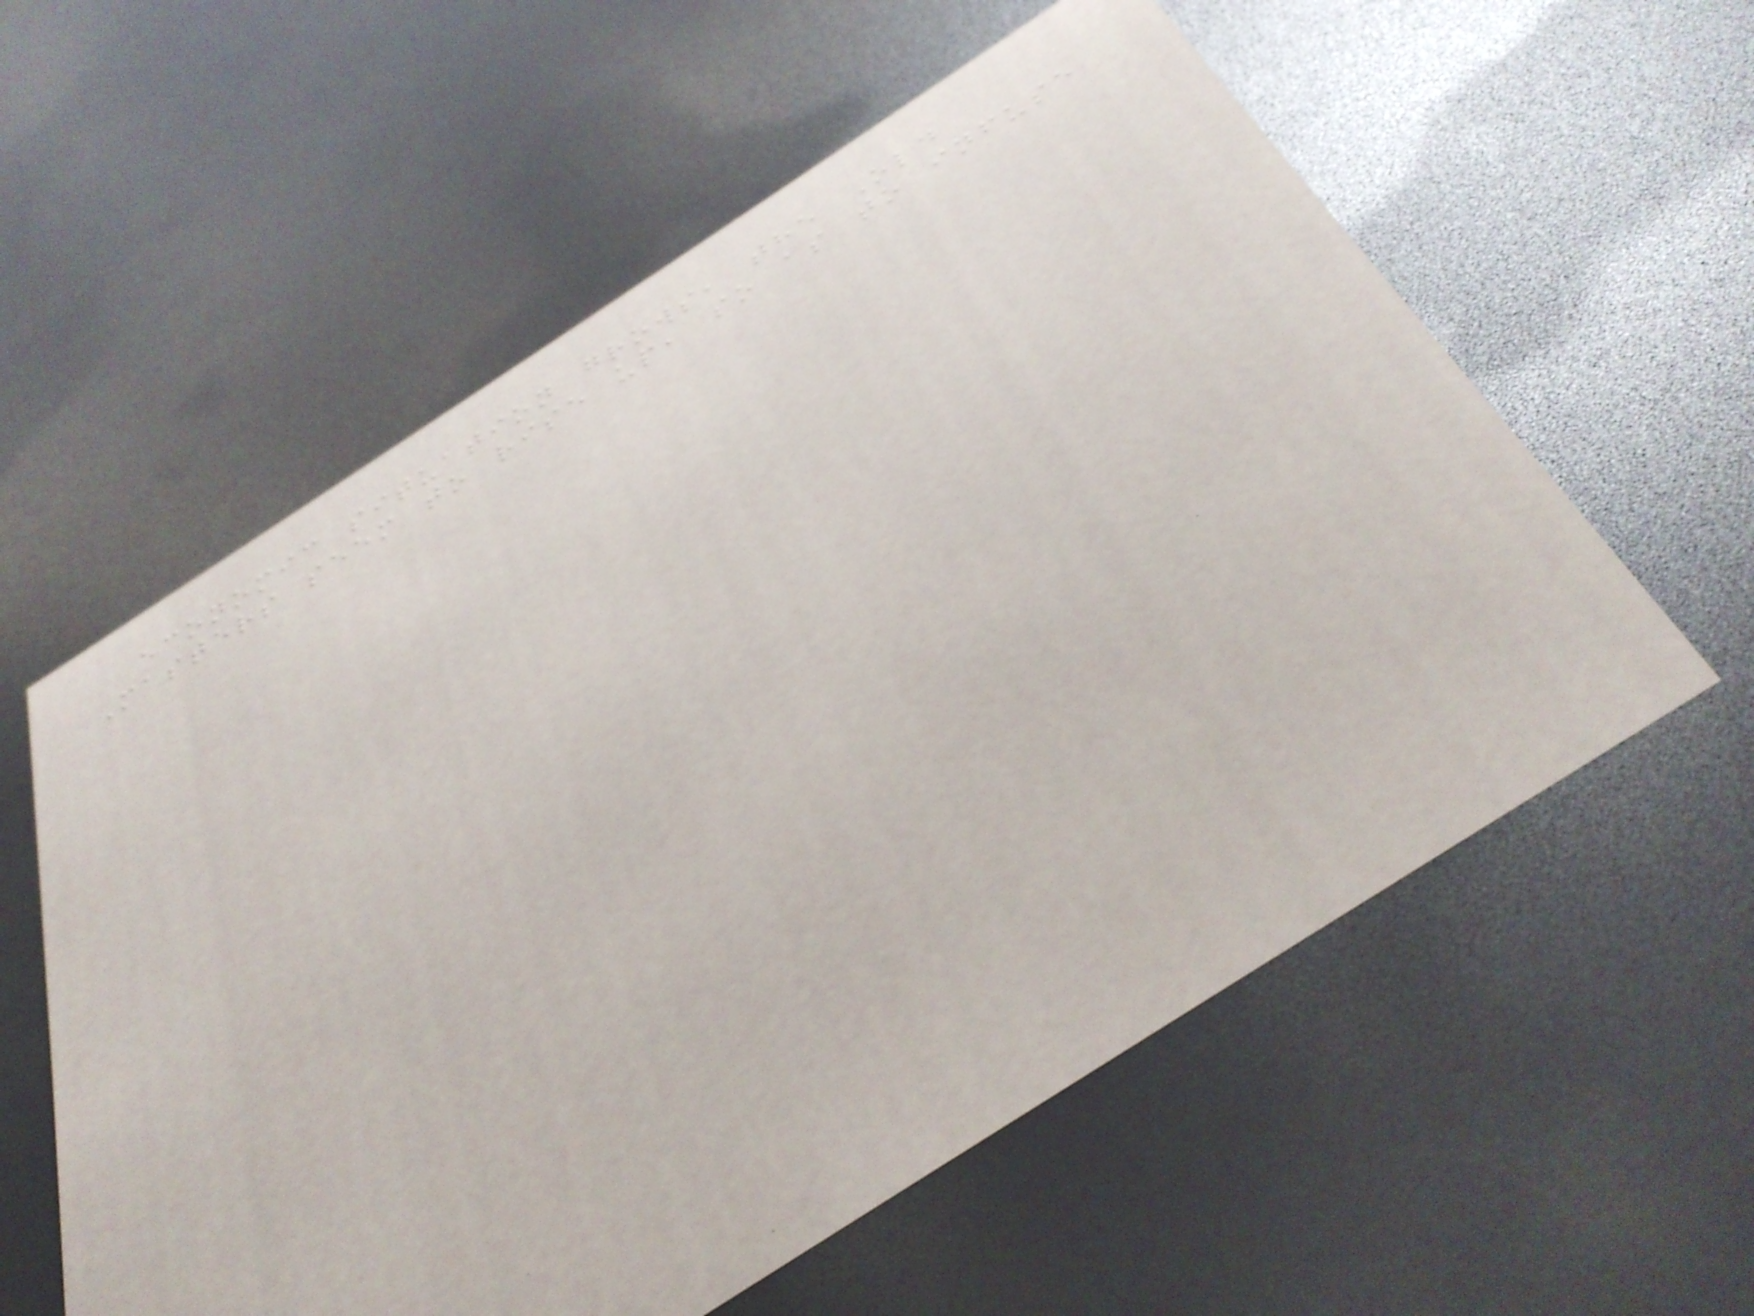economic situation grows, the Old
Masters seem to rise up, so as to infuse
